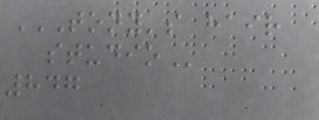TONY'S HAIR
STUDIO
847
